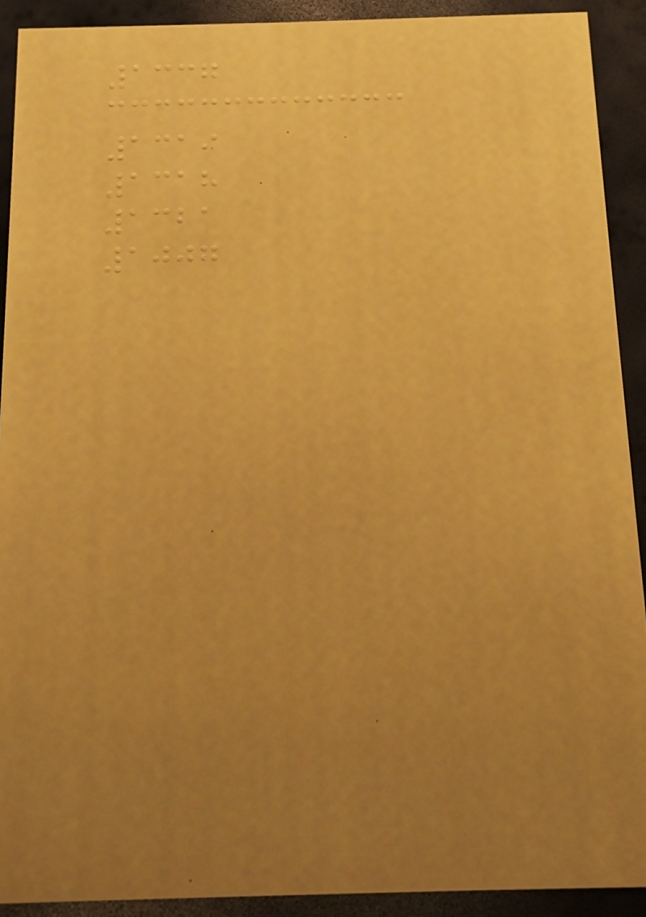1337
1319
1318
1321
1007
